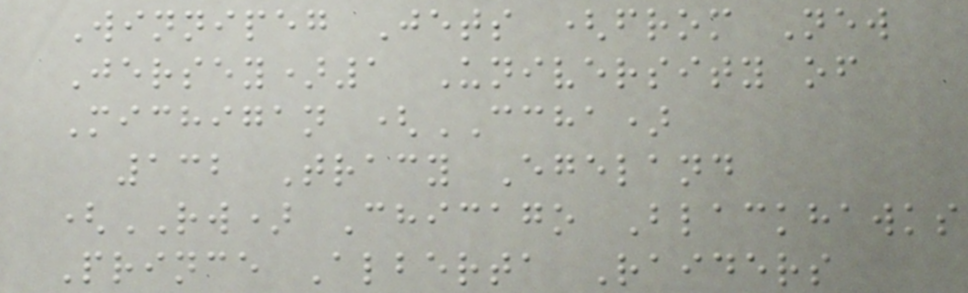Winnipeg Jets (from New
Jersey)1 University of
Michigan (CCHA)
132 Tracy Egeland
(RW) Chicago Blackhawks
Prince Alberta Raiders
